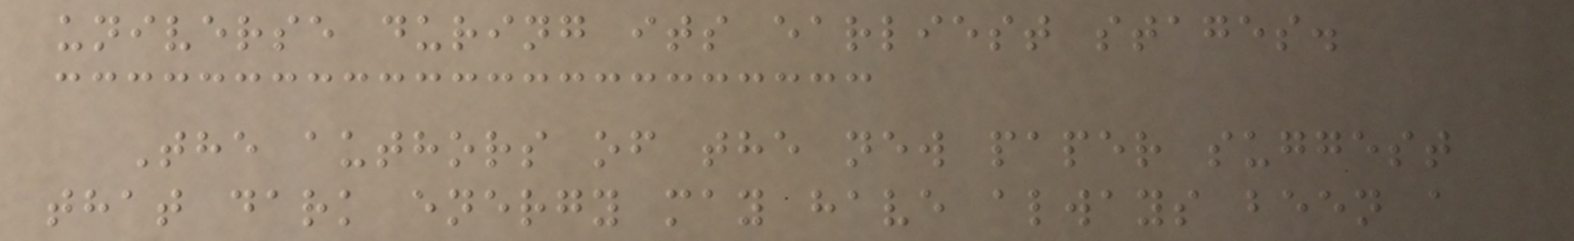universe during its earliest stages.
The authors of the new paper suggest
that dark energy may have always been a
